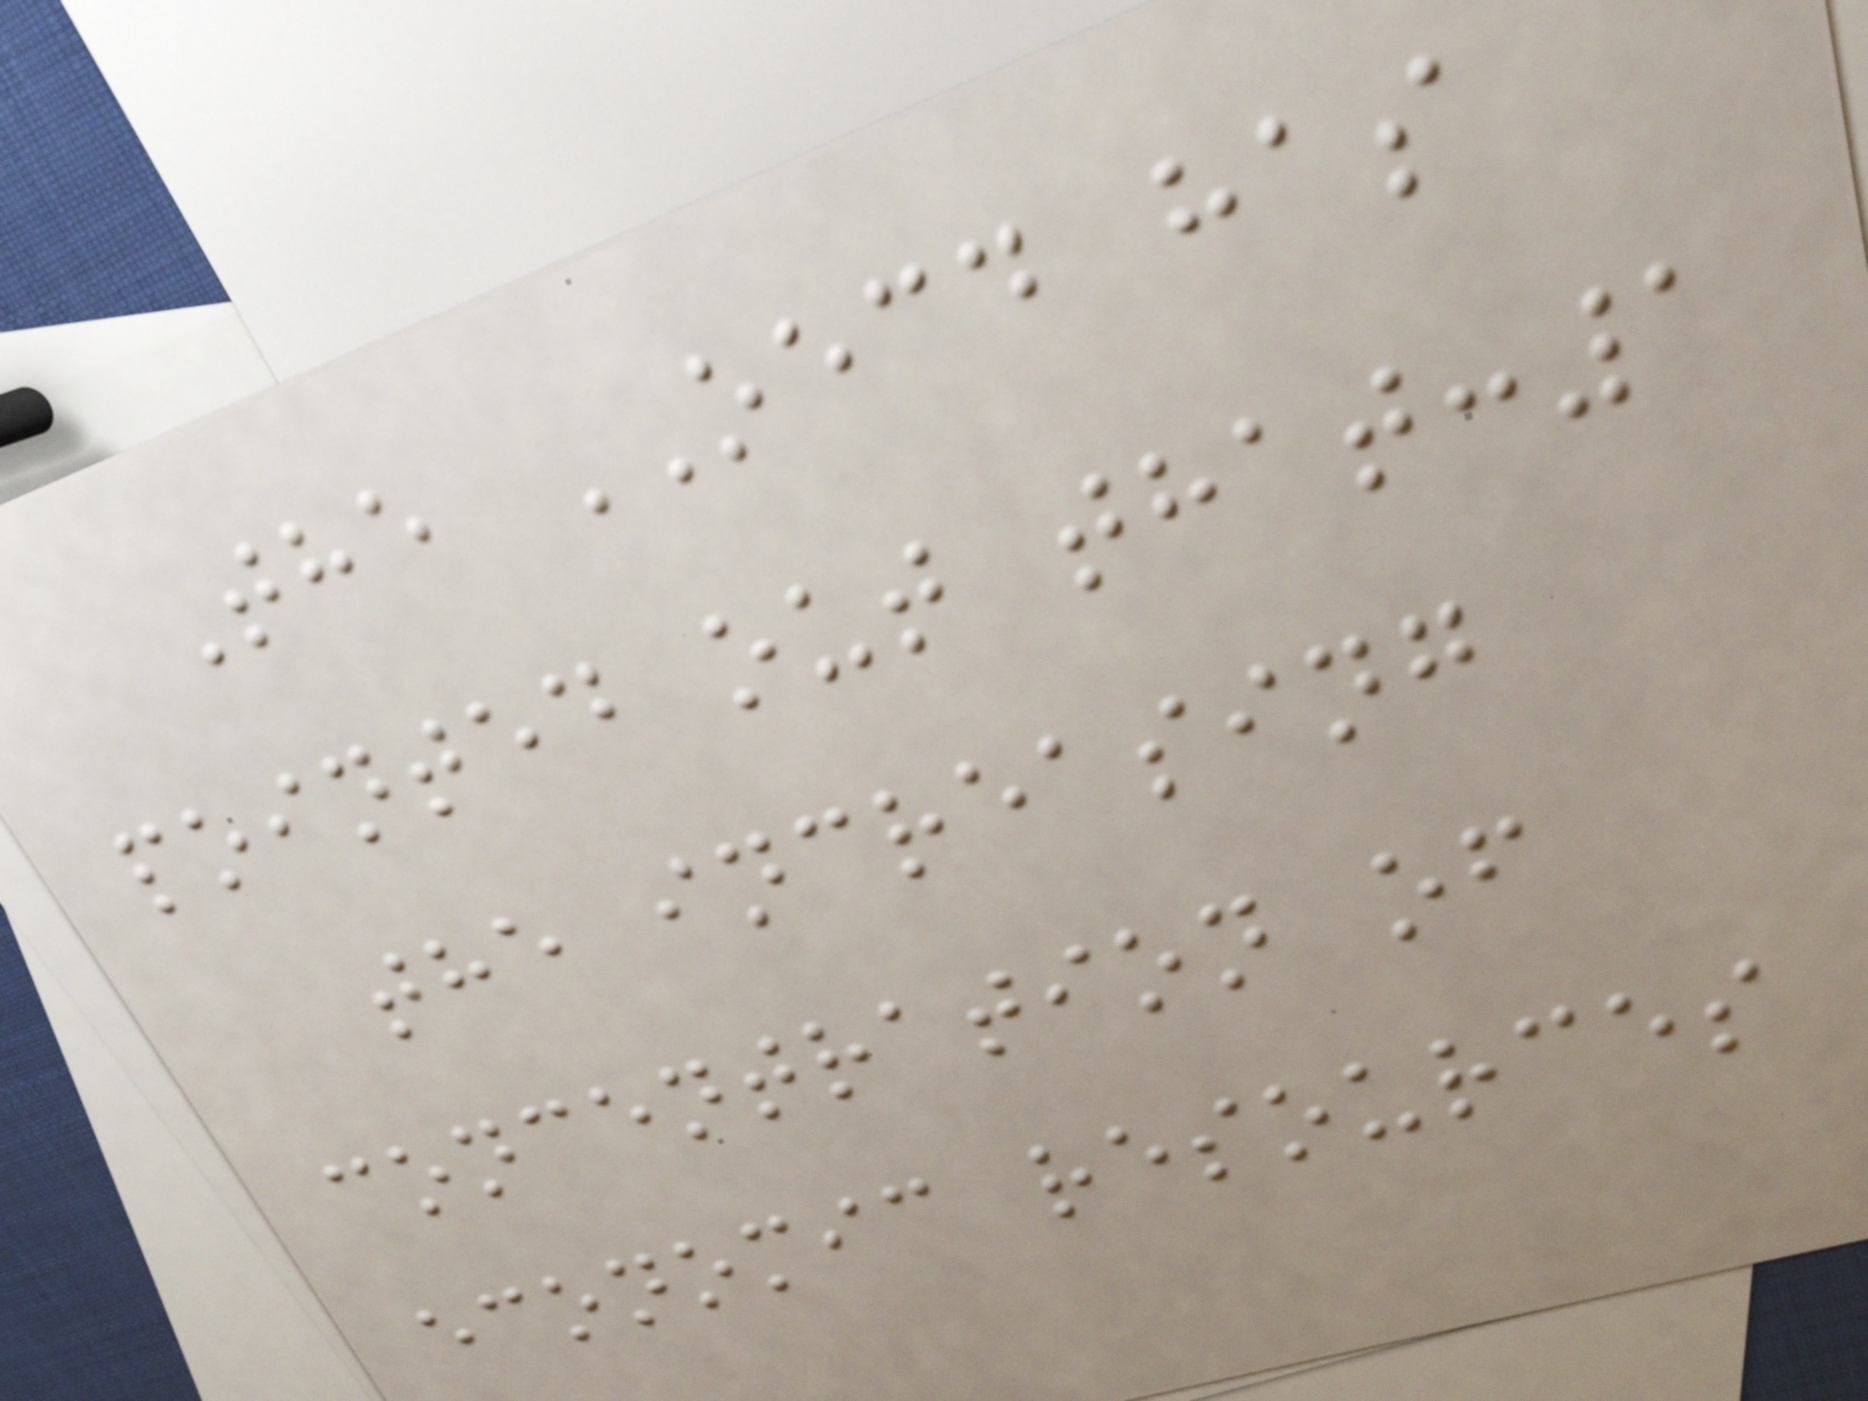The OECD has
pointed out that:1
the increasing
concentration of
economic resources
